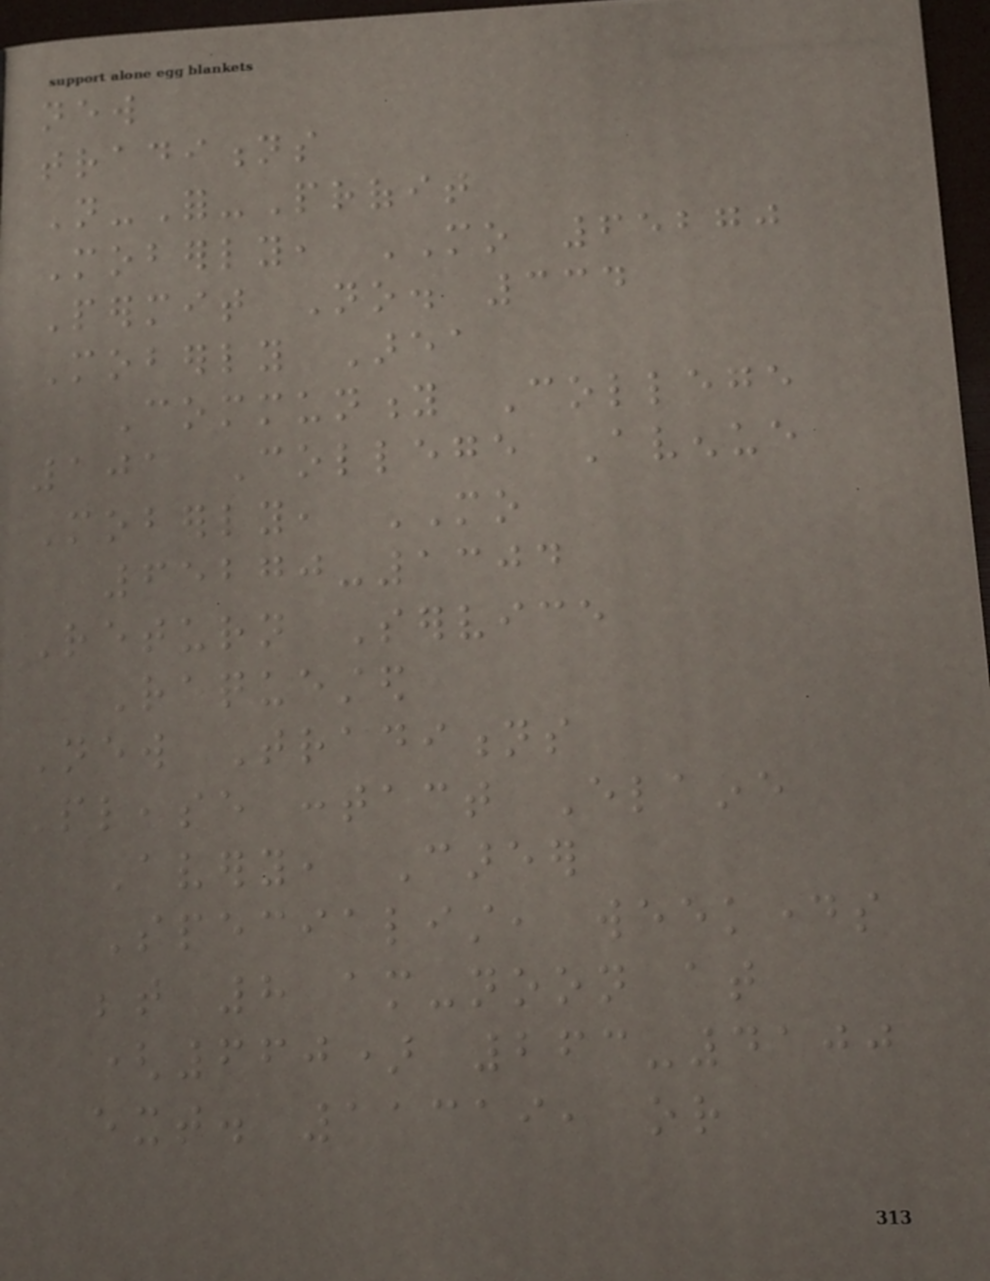new
traditions
Not-For-Profit
Moberly, MO 65270
Permit No. 334
Moberly Area
Community College
101 College Avenue
Moberly, MO
65270-1304
Return Service
Requested
New Traditions
Please contact Elaine
Avery, Career
Specialist, weekdays
between 8 am-noon at
(660) 263-4100
ext. 11319, or
